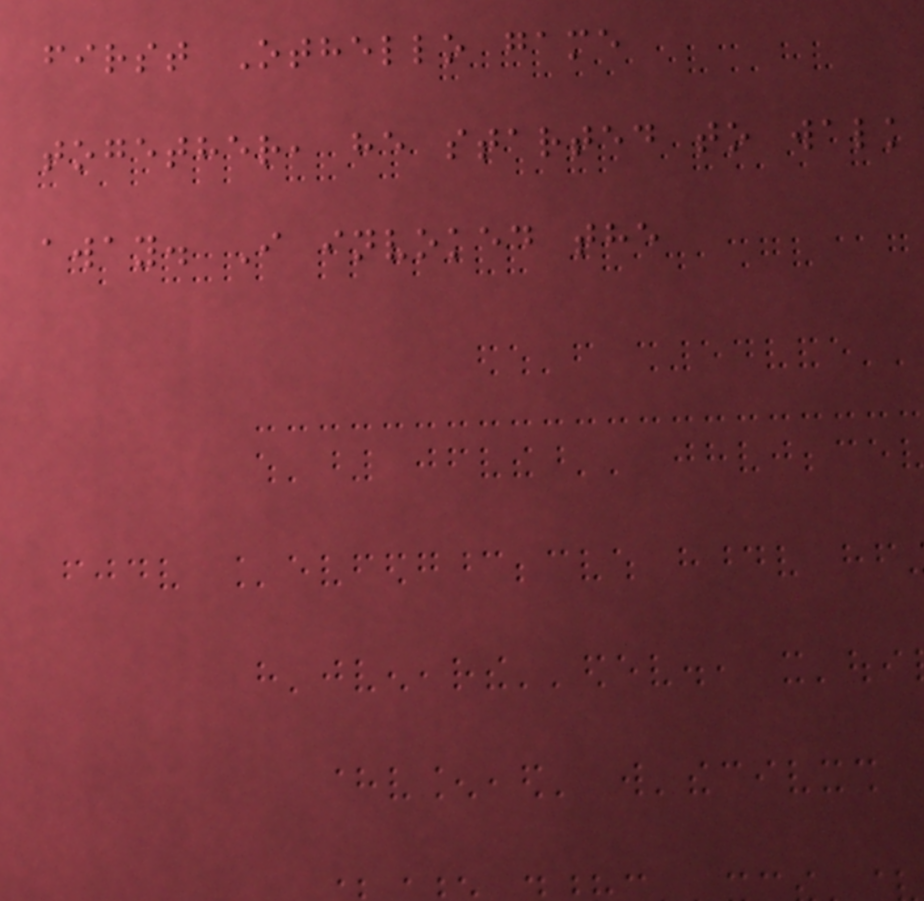first Othello game
together, he started to walk
away. I invoked the
